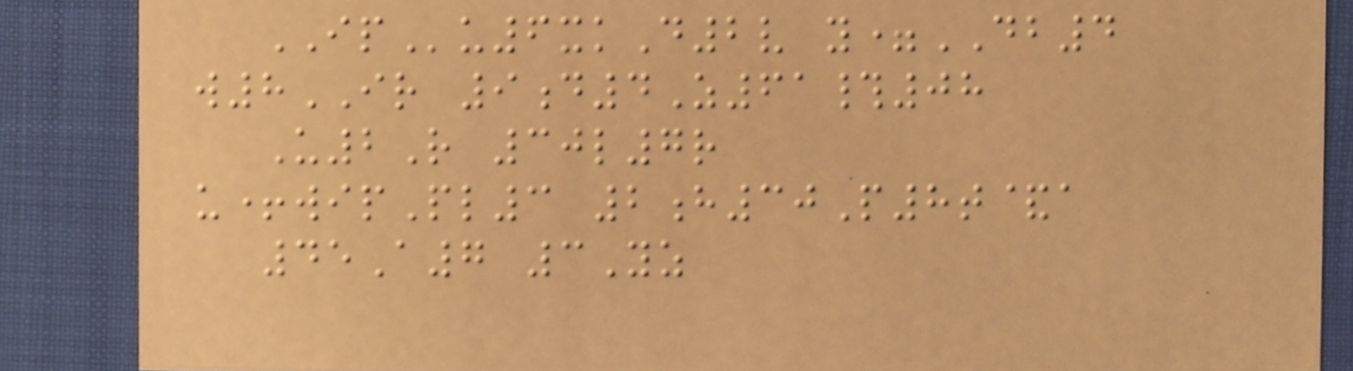IPu6xkD2v y=DB4
w8IR 9d4Z61#08
U2R 30l7r
u+wipPl3 2h30P8t&a
45A7 3Yz
